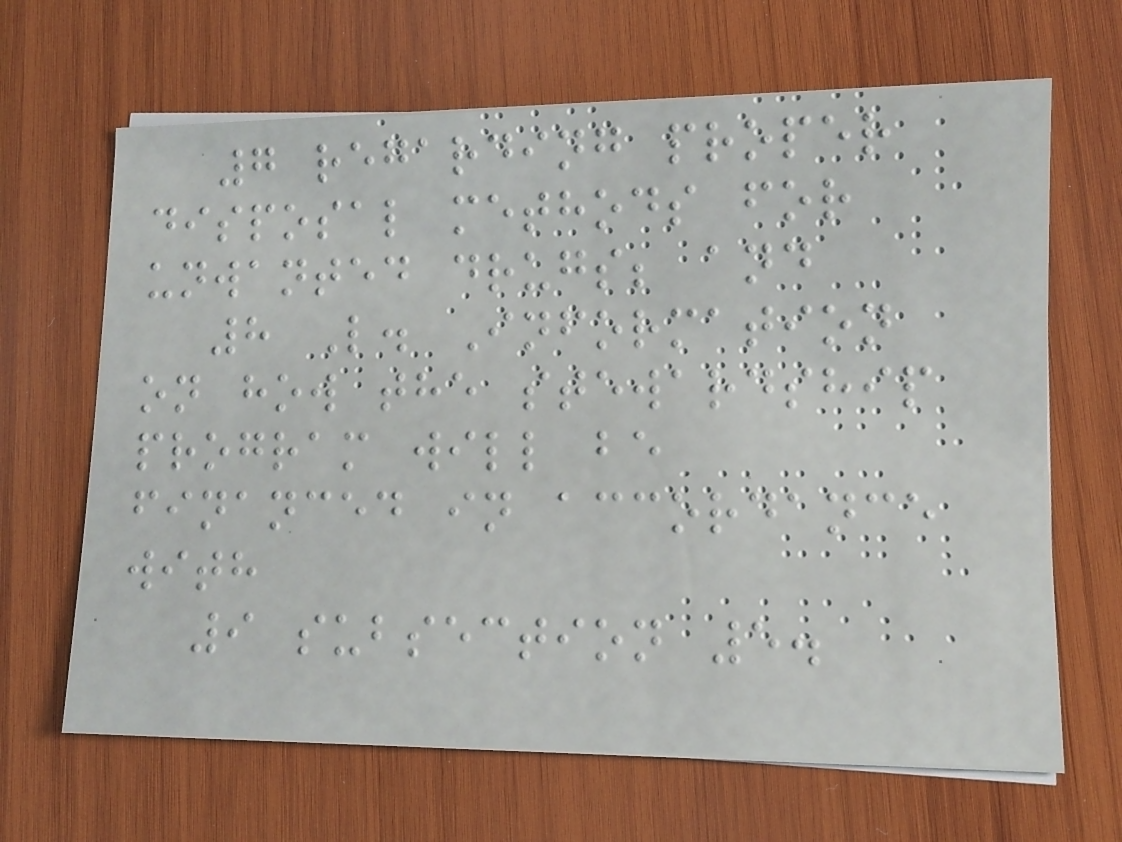7 regarding proper
disposal methods for
unwanted drugs; and
8 L. Information
on how the stewardship
program will be
financed in accordance
with
9 subsection 5.
